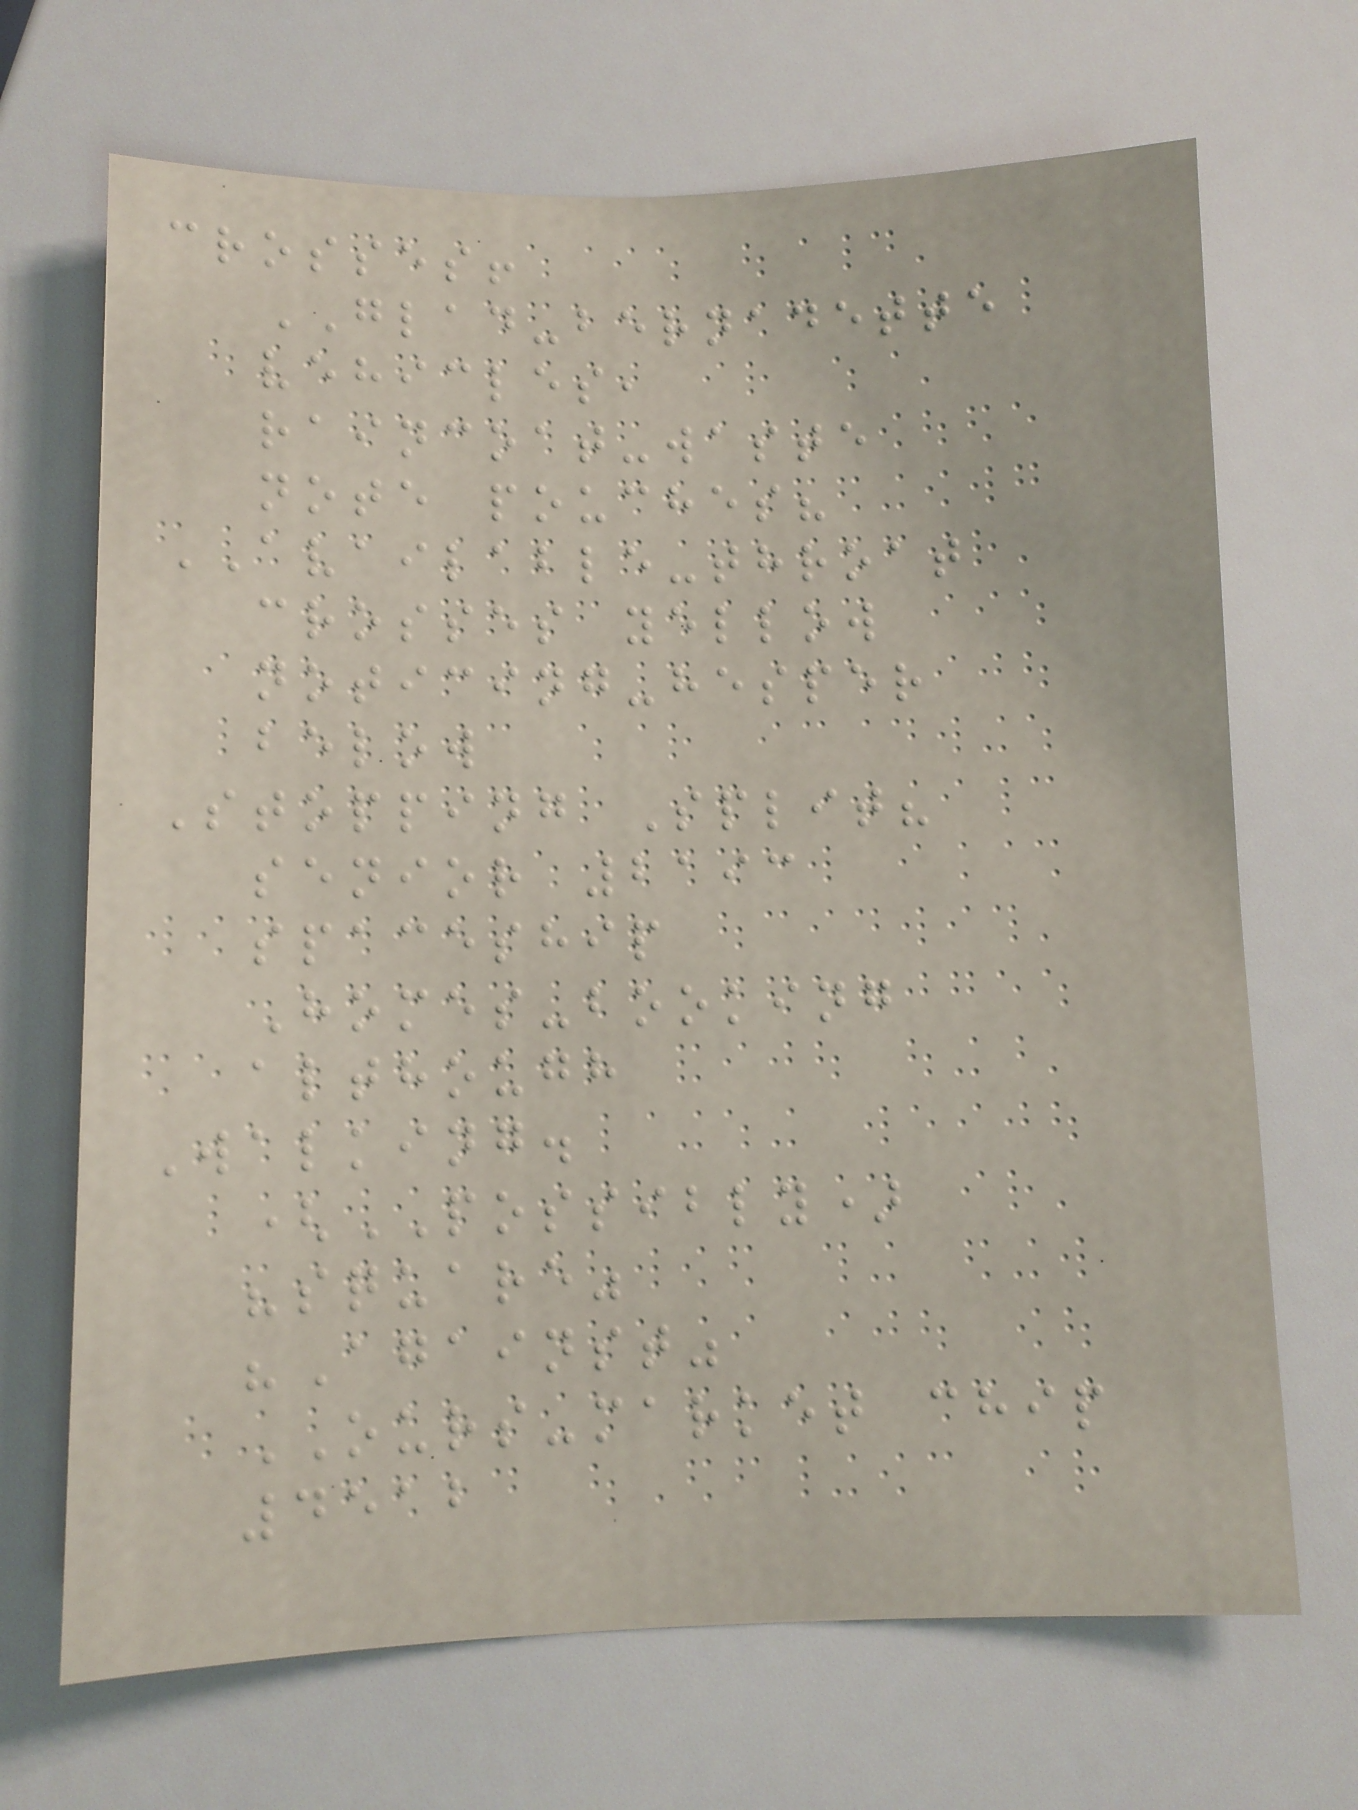crosses!
GLAD-bernadette
vehicles,
raincoat-waste
note pouches?
AVAILABLE-throat
crosses yellow
noticing-hesper
below
Stopping Split?
senior 2193
spaceship
Homes-booking
although
Walking.
(POSSIBLY)
"square"
"Against"
OURS-market chip
4512
